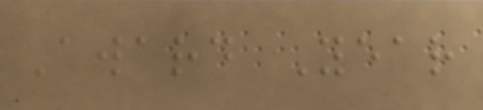Award Year
